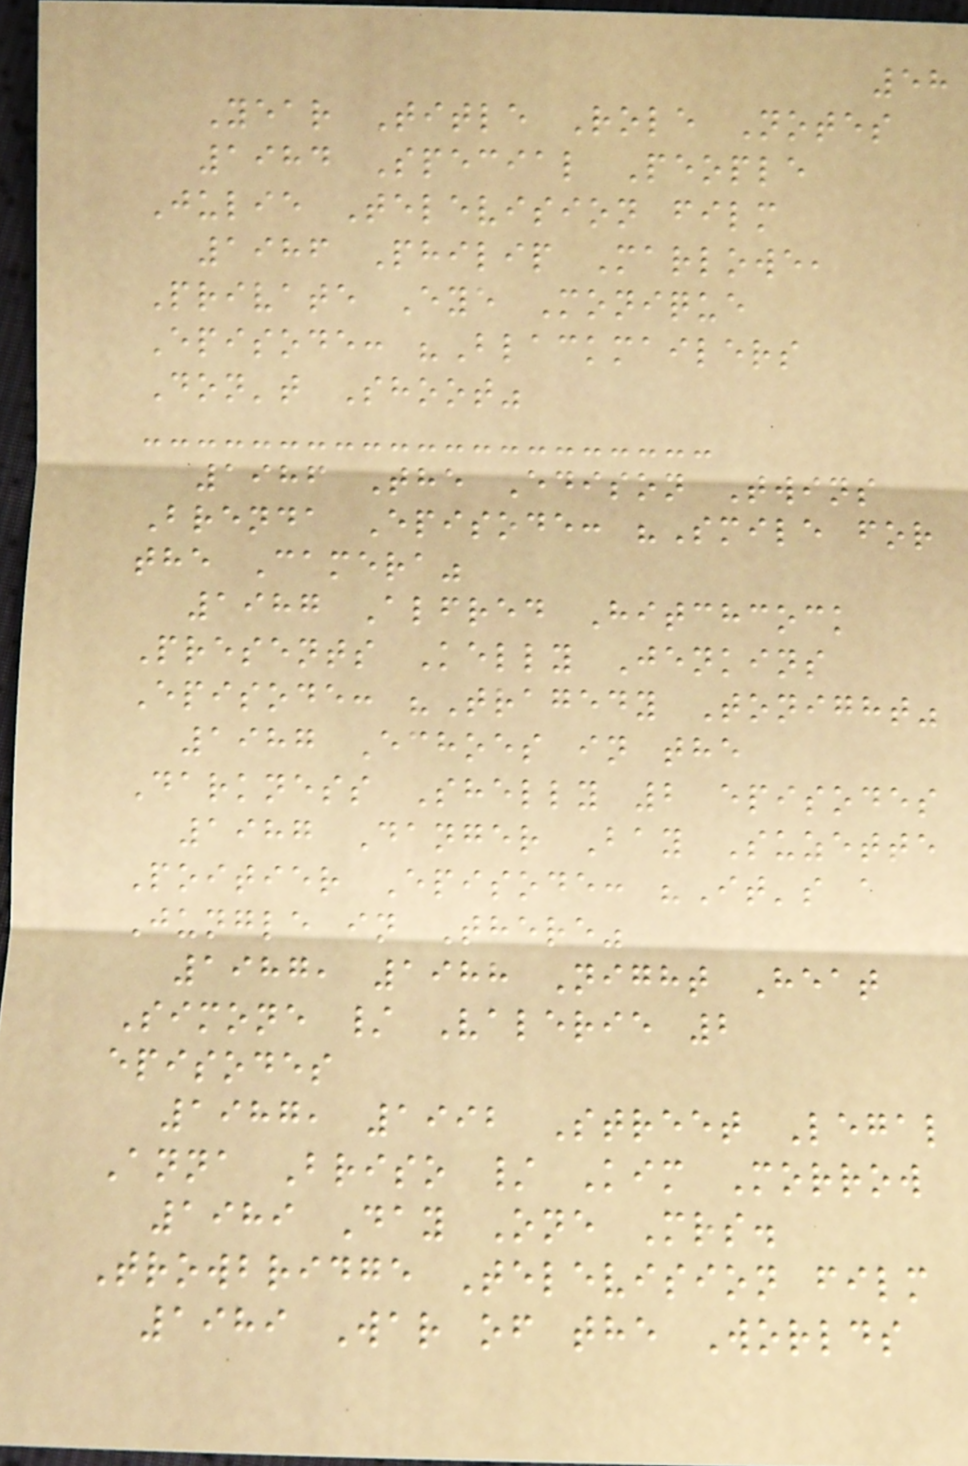58
Year Title Role Notes
1984 Special People
Julie Television film
1986 Philip Marlowe,
Private Eye Monique
Episode: "Blackmailers
Don't Shoot"
1986 The Edison Twins
Brenda Episode: "Smile for
the Camera"
1987 Alfred Hitchcock
Presents Kelly Jenkins
Episode: "Tragedy Tonight"
1987 Echoes in the
Darkness Shelly 2 episodes
1987 Danger Bay Suzette
Poitier Episode: "It's a
Jungle in There"
1987, 1988 Night Heat
Simone / Valerie 2
episodes
1987, 1992 Street Legal
Anna Briso / Kim Morrow
1989 Day One Mrs.
Trowbridge Television film
1989 War of the Worlds
